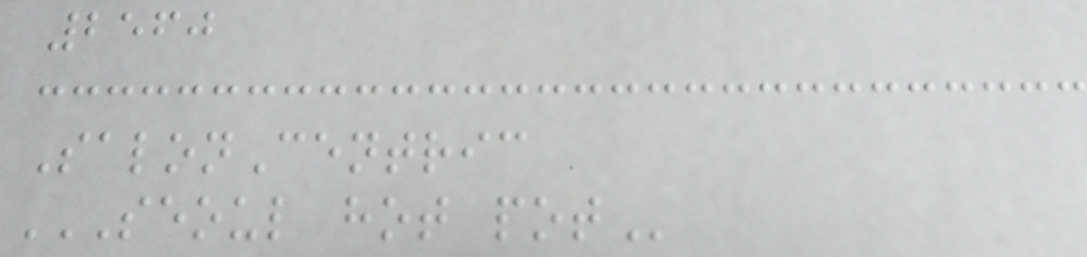2560
SalonCentric
SEOUL HOT POT
